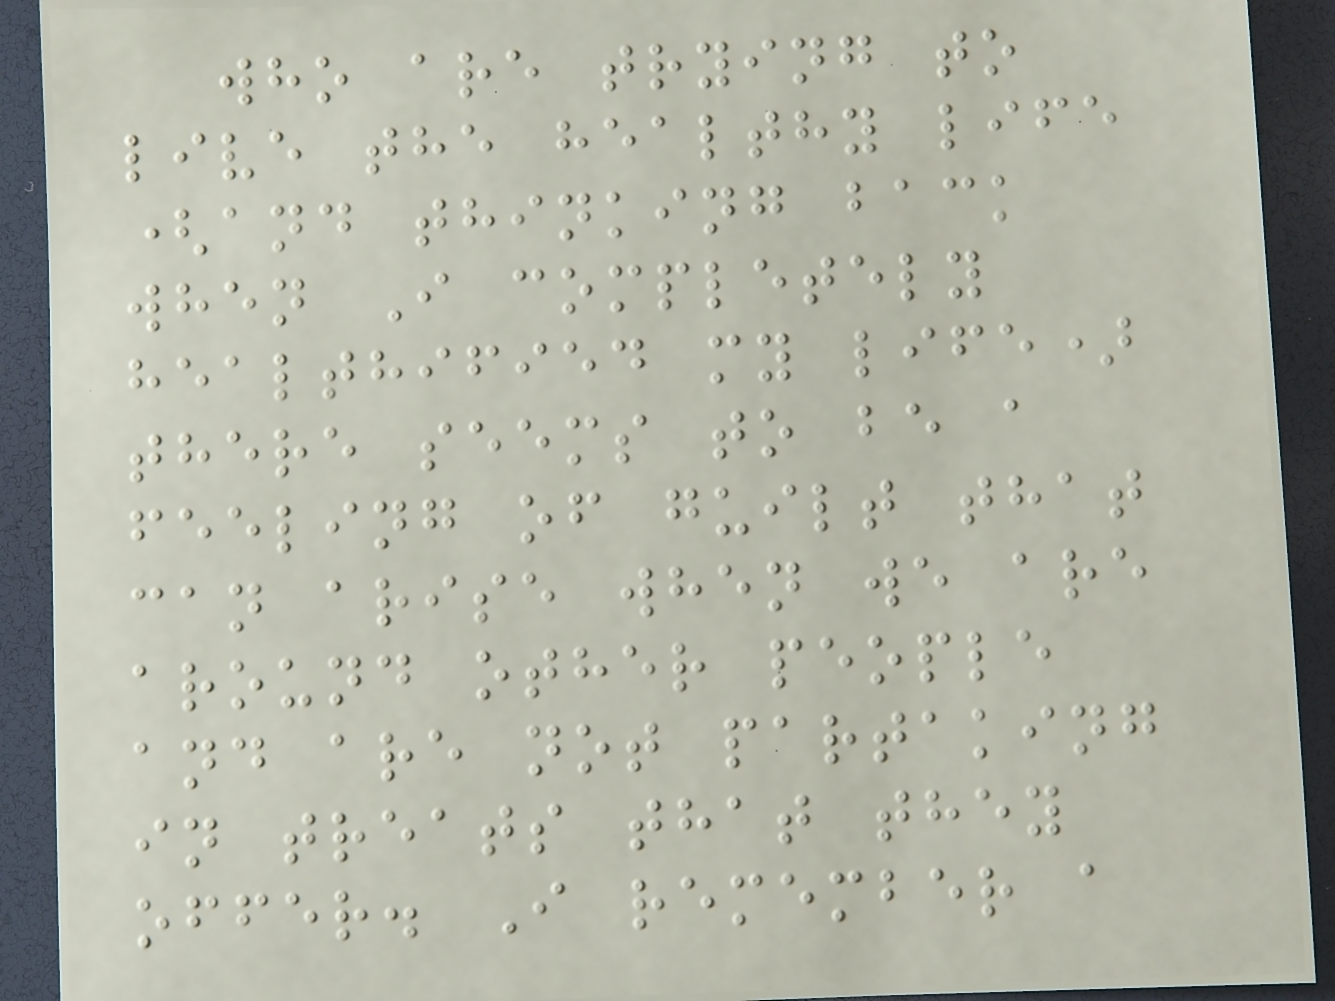who are trying to
live the healthy life
(and thinking back
when I completely
healthified my life)
there seems to be a
feeling of guilt that
can arise when we are
around other people
and are not partaking
in treats that they
offer. I remember a
